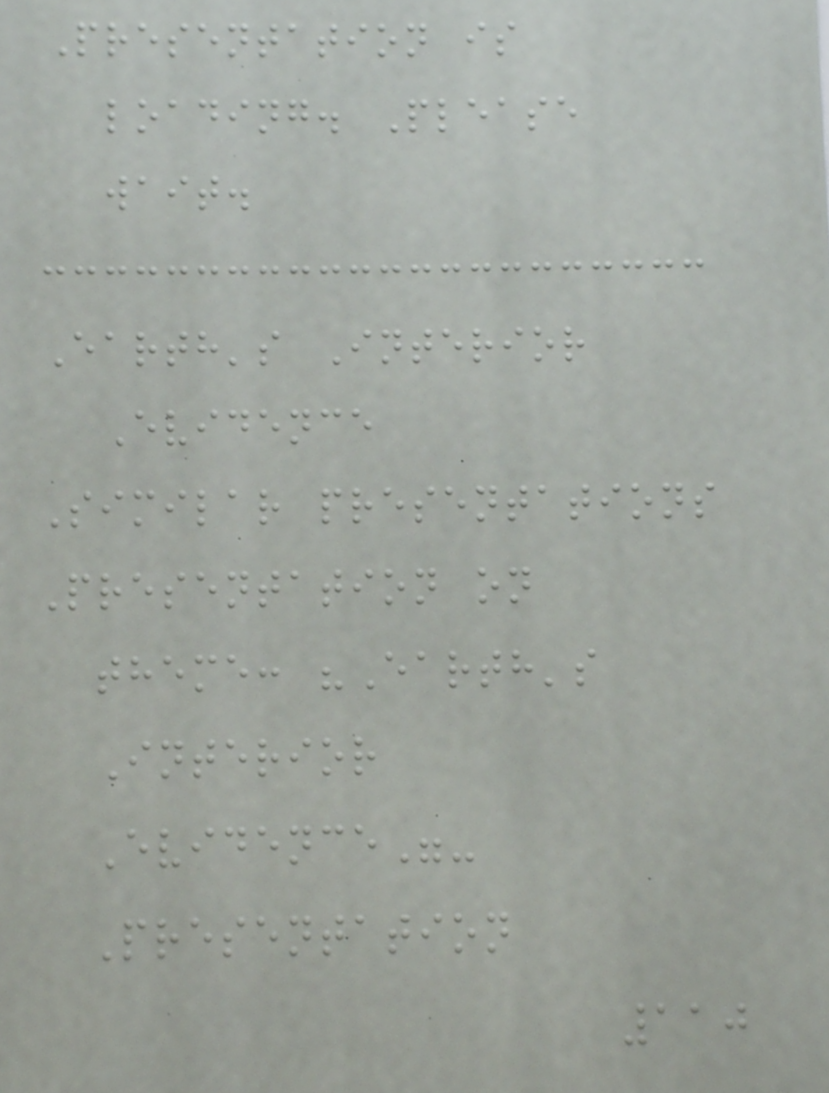Presentation is
loading. Please
wait.
Earth's Interior
Evidence
Similar presentations
Presentation on
theme: "Earth's
Interior
Evidence"-
Presentation
110
